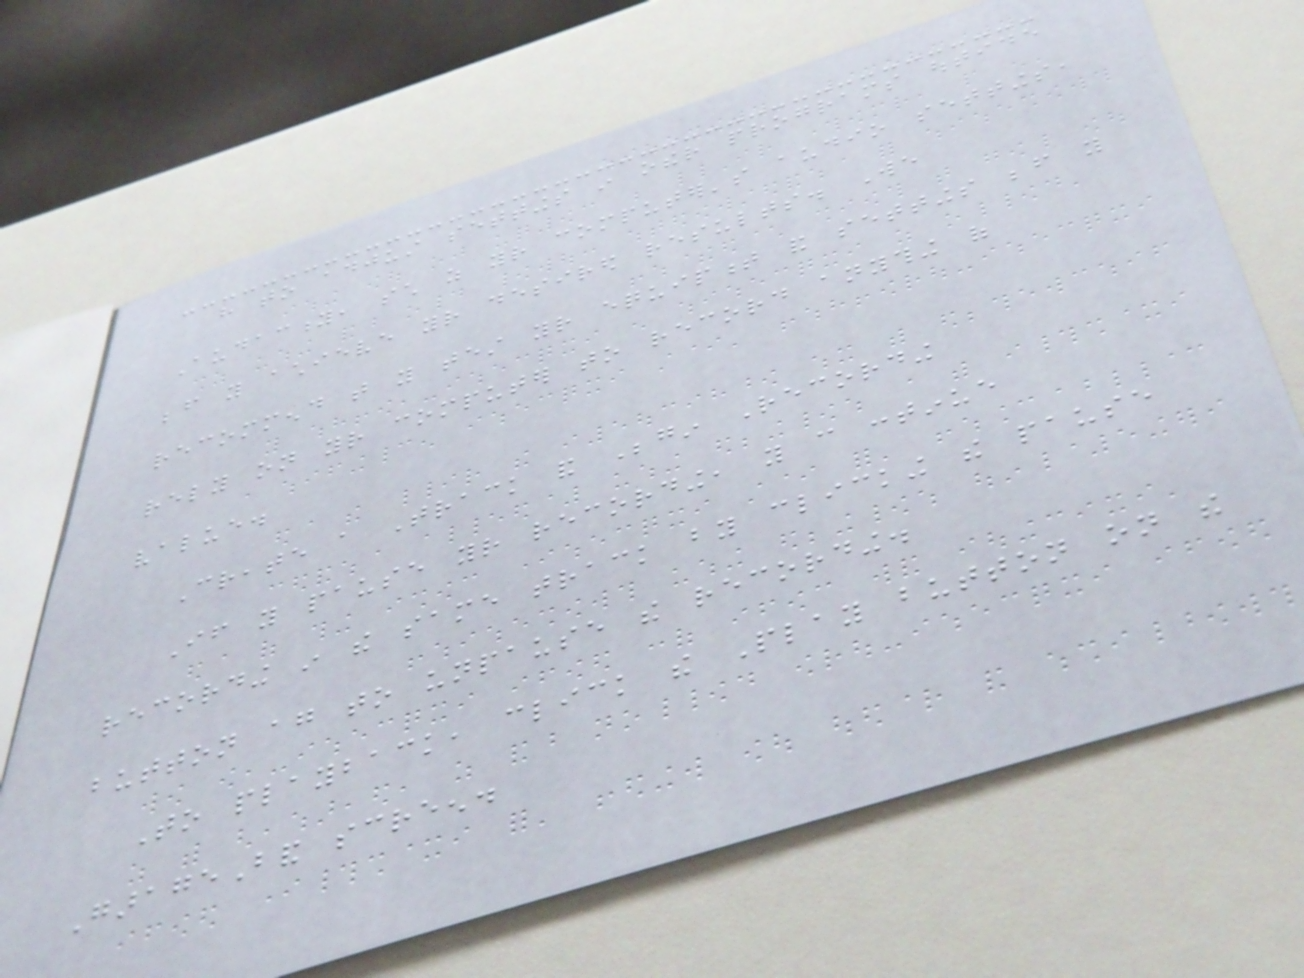have to adjust settings in other programs outide
Audacity, such as your computer's audio settings,
before you achieve your desired results. We
recommend that you test your equipment and settings before you
rely on your computer to record anything of
value.
Create a Track and Begin Recording
If you pause your recording, you can continue
recording in the same track by clicking the pause
button again to unpause the recording.
To playback, click the Play button on the
GarageBand screen.
